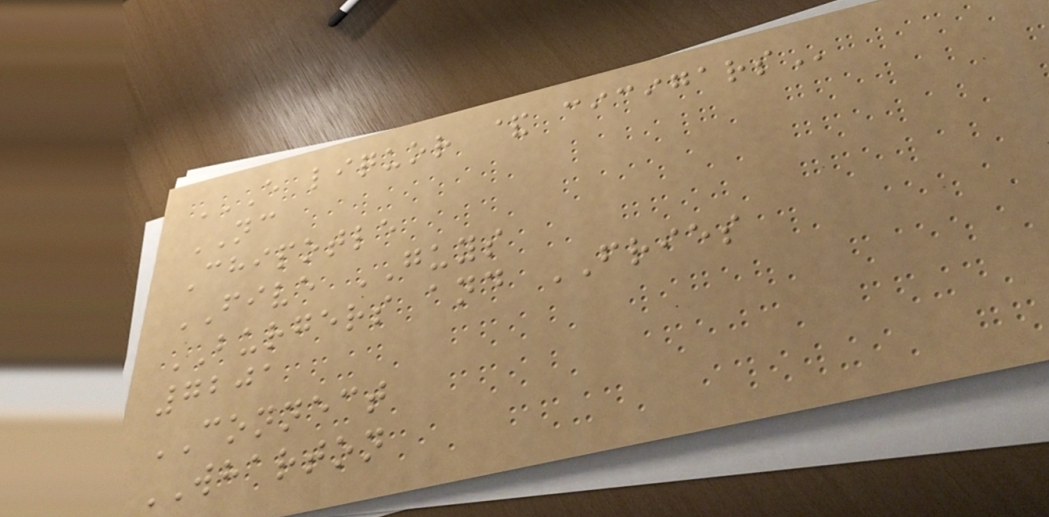E LIQUOR & CICIGARS
NC
Chipotle
FIVE GUYS
BURGERS and FRIES
7201
CONNECT
WHARTON
